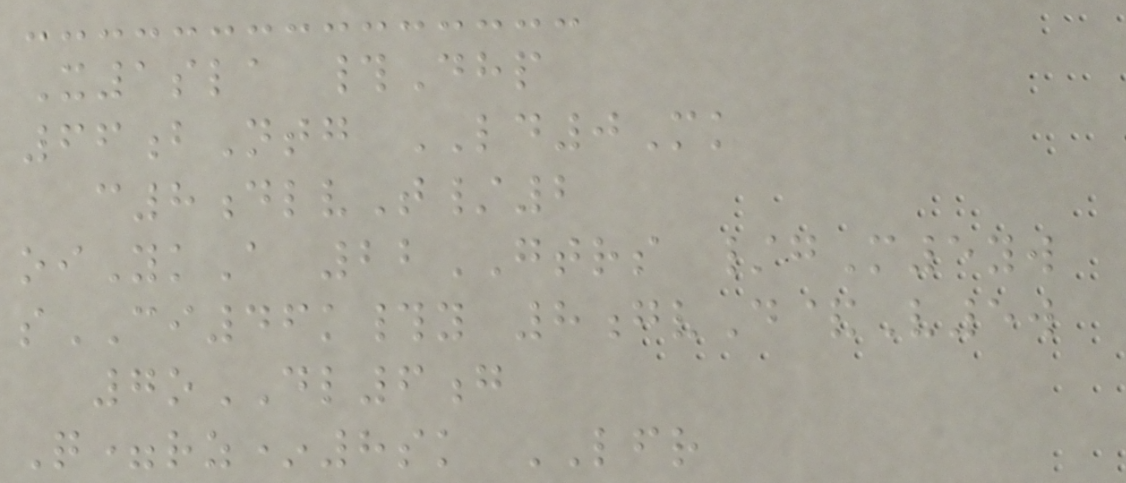X1sla #Dhp
66bNtg LD0Mk
c8dlvT/2
oiYkA 22GTRS /gM5yw
sCI46k#y 8gvD&V5w
7oDL6g
Q=rz*8sk LFR
